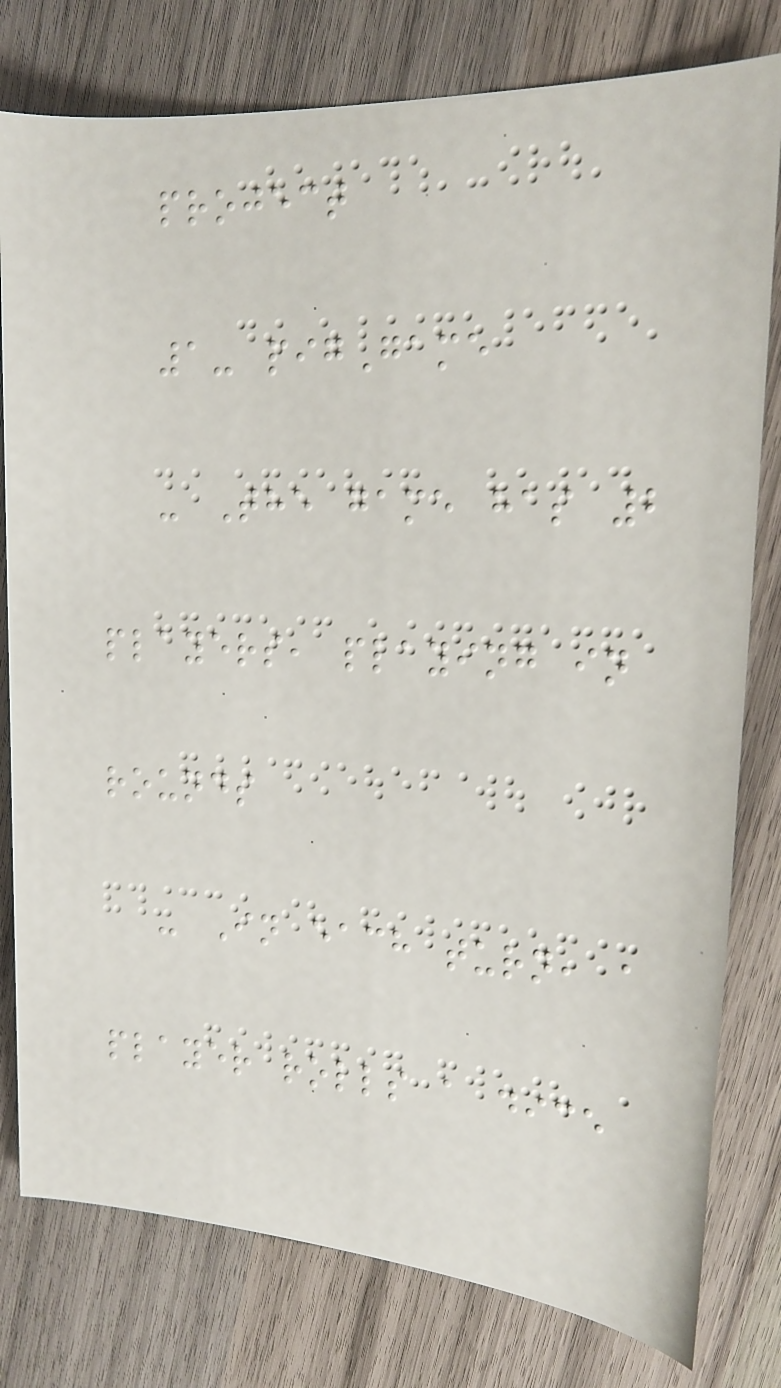project
1- pigGame
- The game has 2
players, playing in
rounds
- In each turn, a
player rolls a dice
